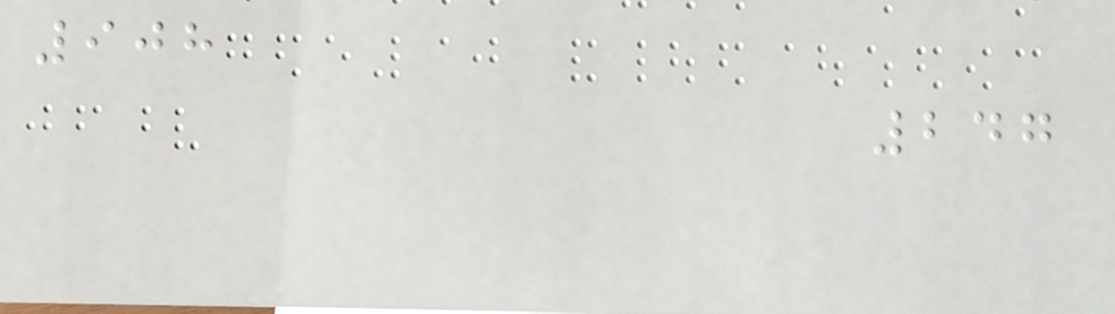908
247
